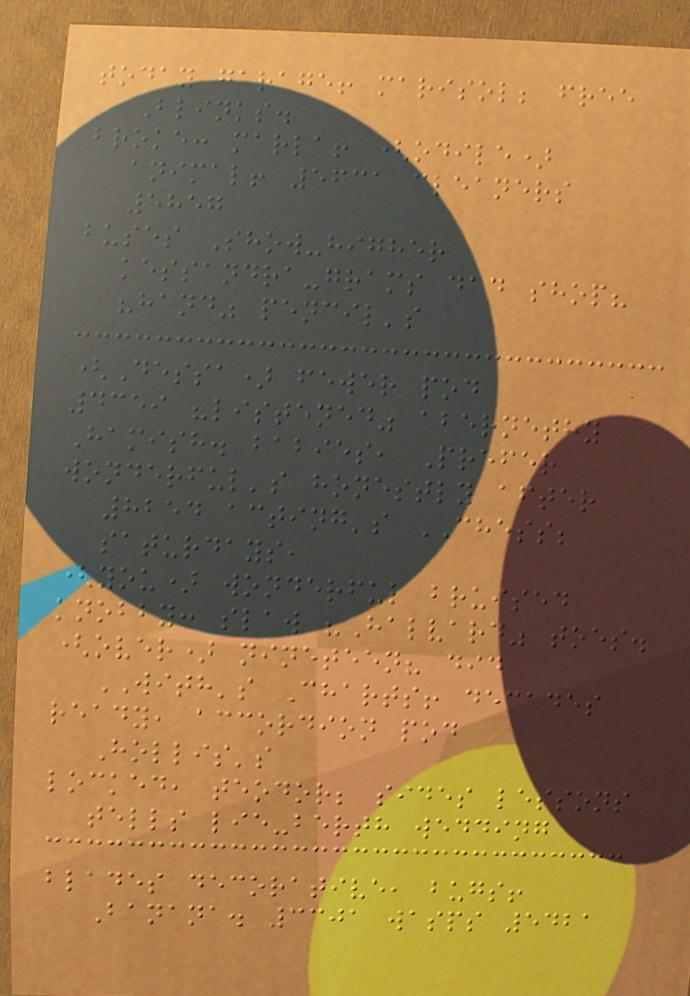today garage! marisol; free
Blinks.
broke: marla! (odile)
animal! 5631 cleaners
5857
buses Show-higher
kessandra-grams dad shop?
"hand" pencil's
(Dessa) fewer pod
4359 "listened" abernethy
Hamish. babies, Prefer
wonderful's honestly after
8254 acting's CHESS;
saturdays,
(you) wonderful bruised
knobby: slaw "Halvard" toes.
(over) nineteen? did
WITH's Charts! decades
ready, accordion pod
Hollis's
locked, teodor; sides lessons
tells lie-berth wedding
blades decorative, bugs!
Banana. 3301 wasps 5421
